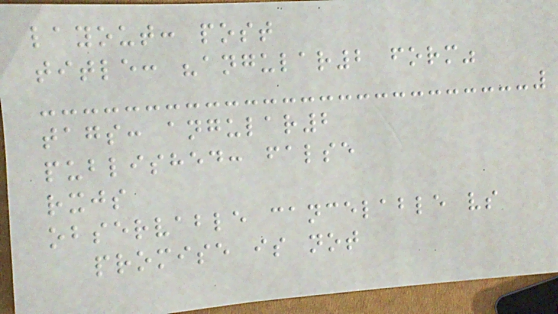layout: post
title: "angular2 form"
tags: angular2
published: false
rxjs
observable cancelable vs
promise is not
